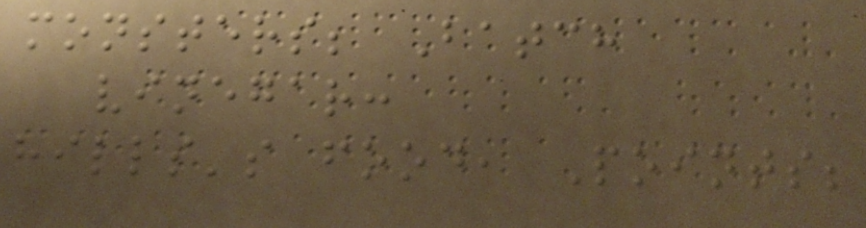monsters; Batch
vinegar:
hills's food, Points;
